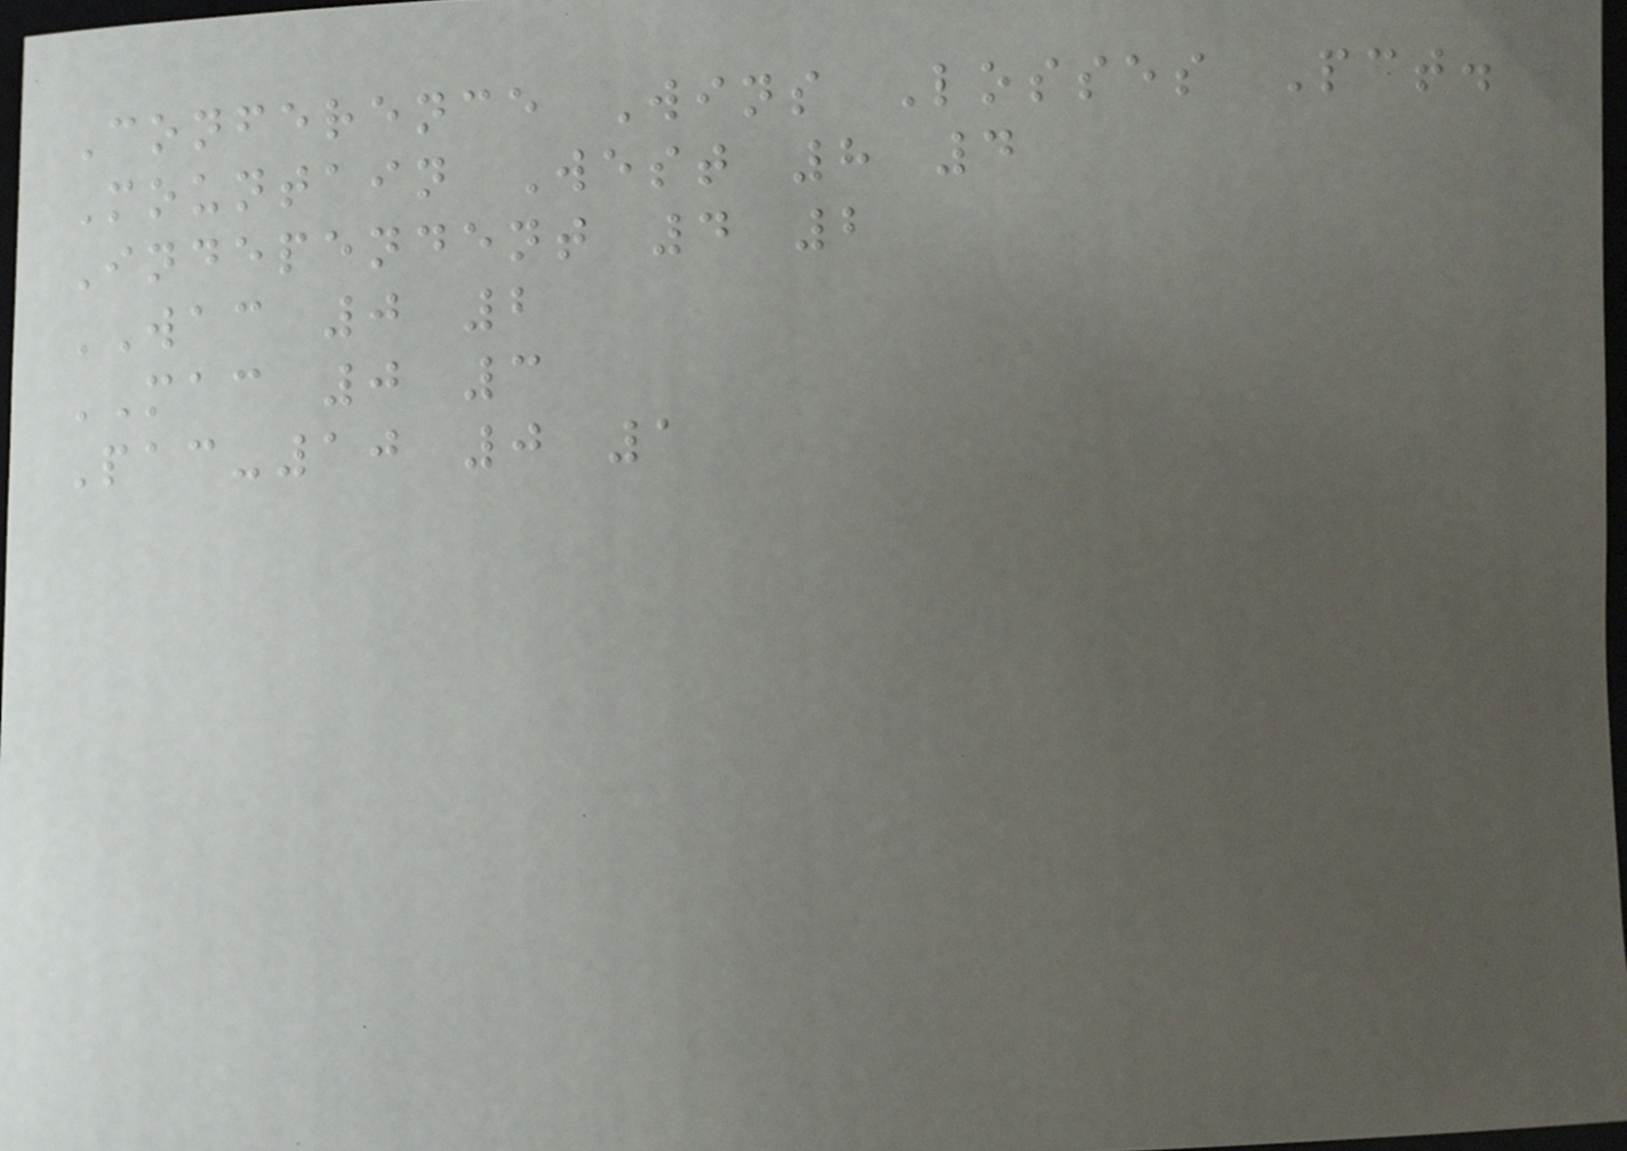Conference Wins Losses Pct.
Mountain West 8 4
Independent 4 2
WAC 0 2
MAC 0 3
Pac-10 0 1
